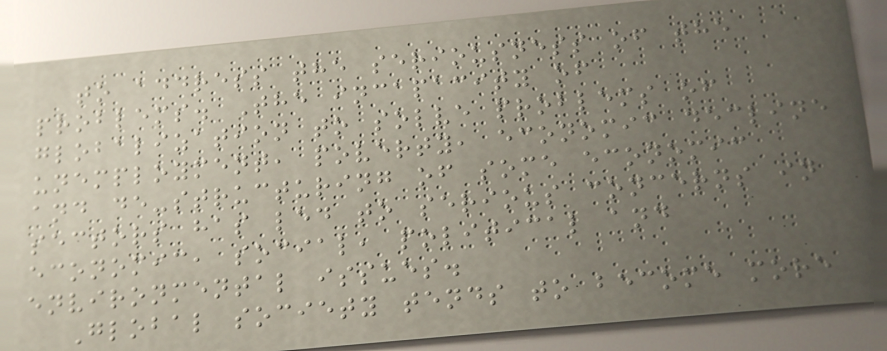to address the seriousness of the
problems. The incapacity of
globalization to solve problems of
unemployment, poverty, economic decline
and de-structuring of some economic
sectors has led to serious concerns in
economic, social, political and
environmental issues.
Global society tends to become more
